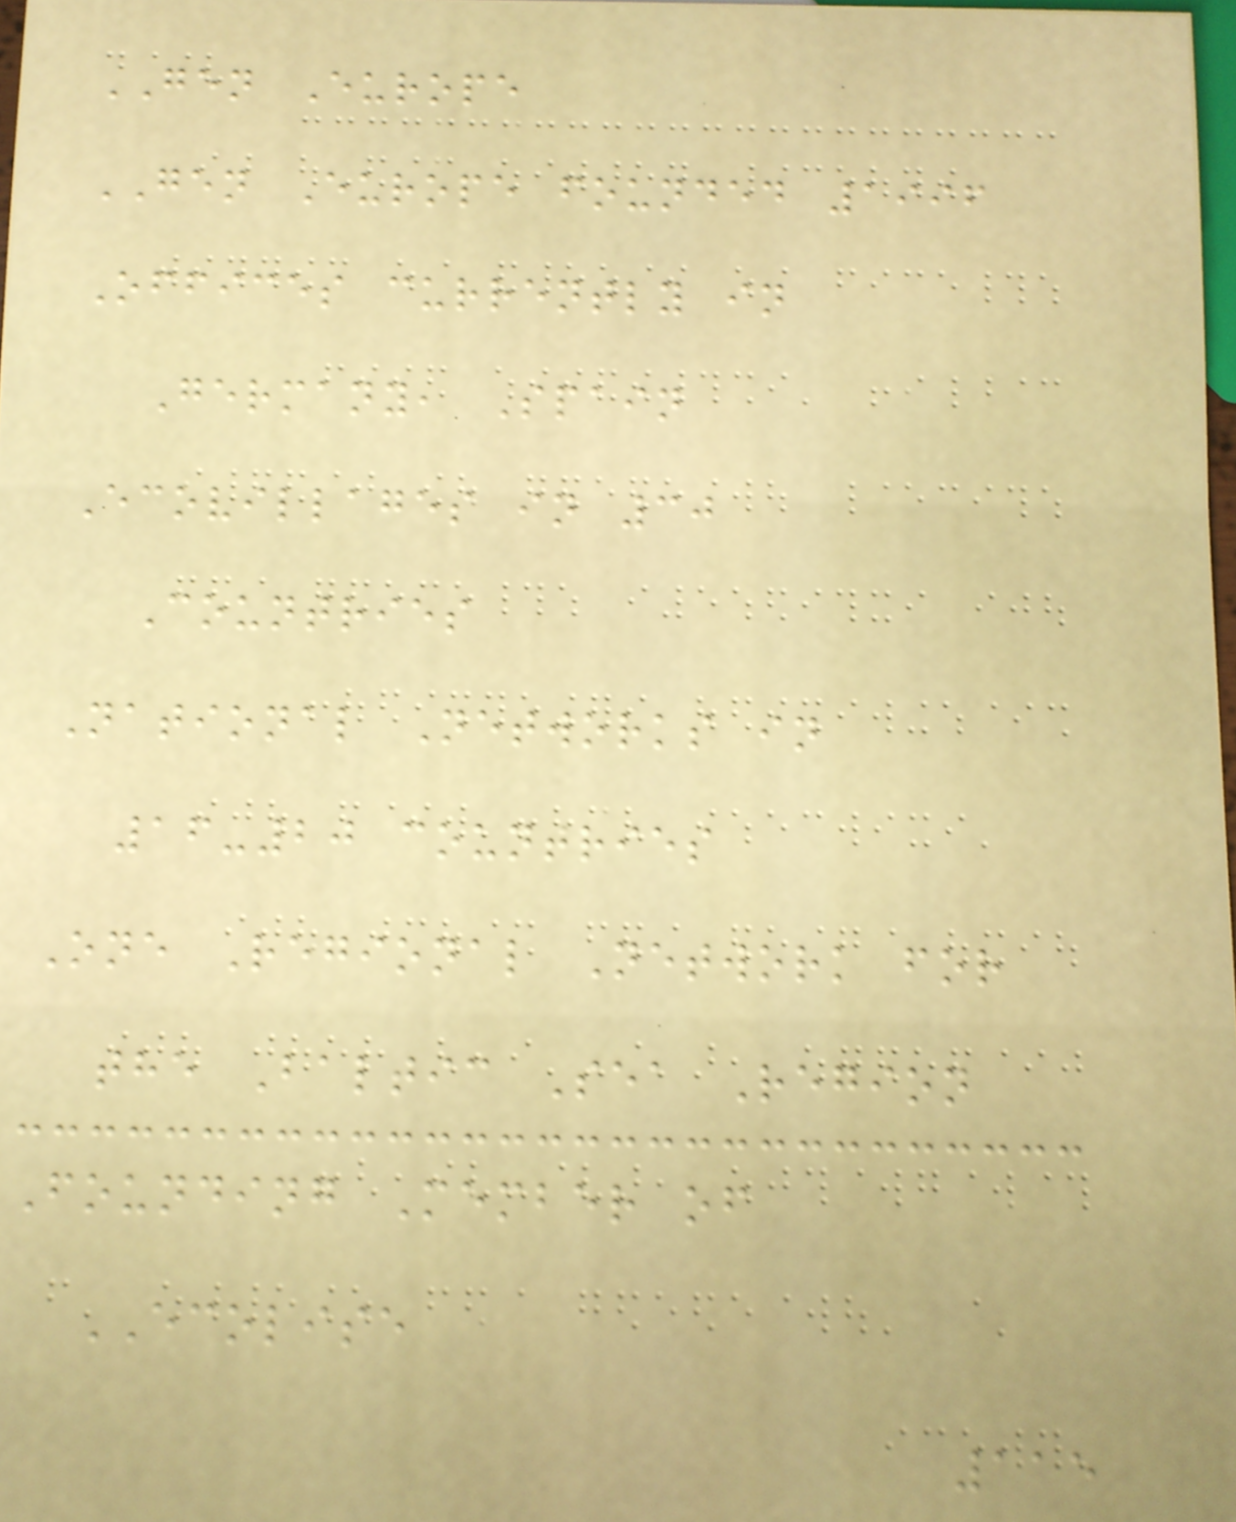GEN Europe
GEN Europe founded 1996
Offices currently in
Germany, Spain
Ecovillages in 30
Countries
National Networks in
16-20 countries
One Regional Network for
the Baltic Sea Region
Founding Member of
ECOLISE
115
